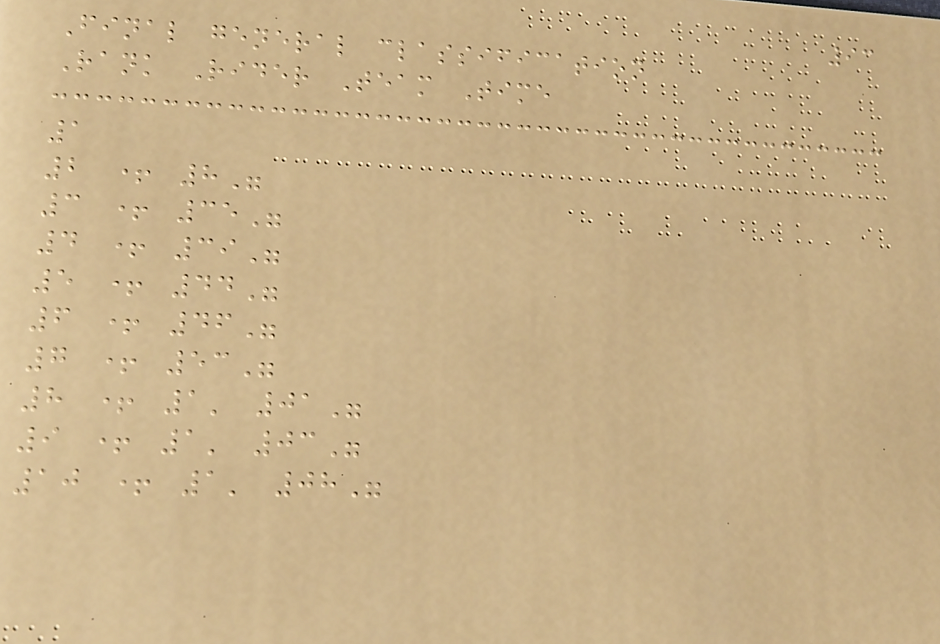93
Final general classification
Rank Rider Team Time
1
2 + 8"
3 + 35"
4 + 39"
5 + 44"
6 + 46"
7 + 53"
8 + 1' 01"
9 + 1' 03"
10 + 1' 08"
